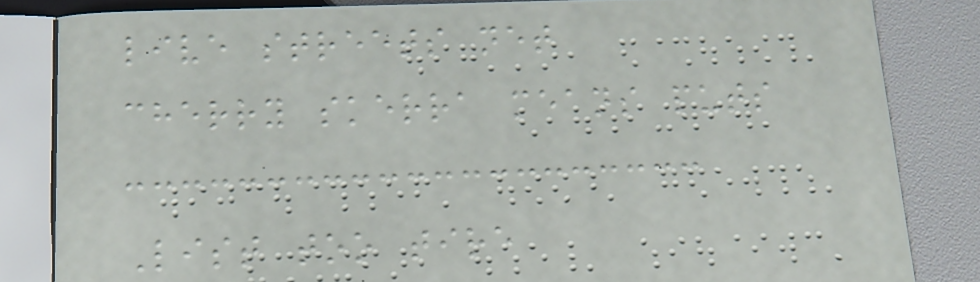live streets net
cherry skerra means puts
List too tire
